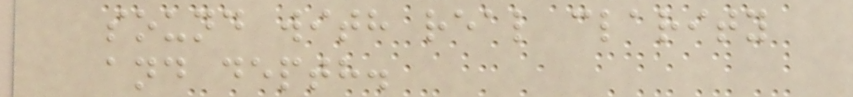sound with real clarity
and depth.
